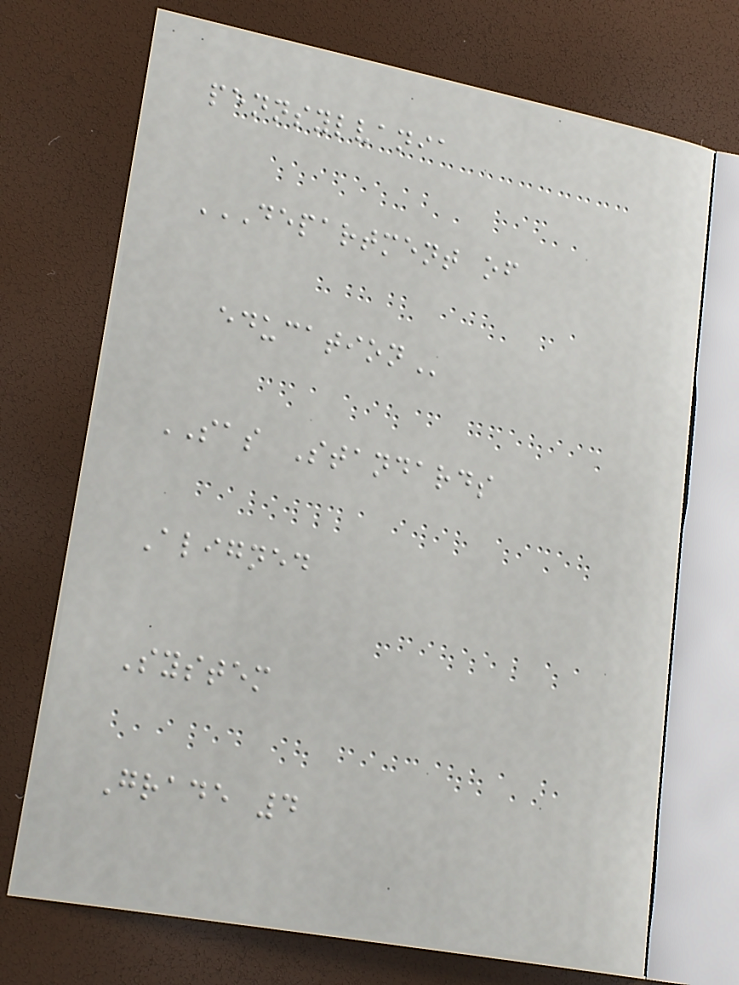pennsylvania
DEPARTMENT OF
EDUCATION
SAS Standards
Aligned
System
Grade 4
